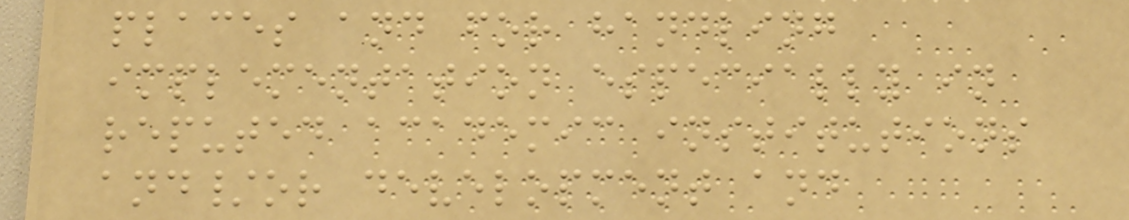places and for handling
implementation especially in
reputed academic institutions
and/or development and
